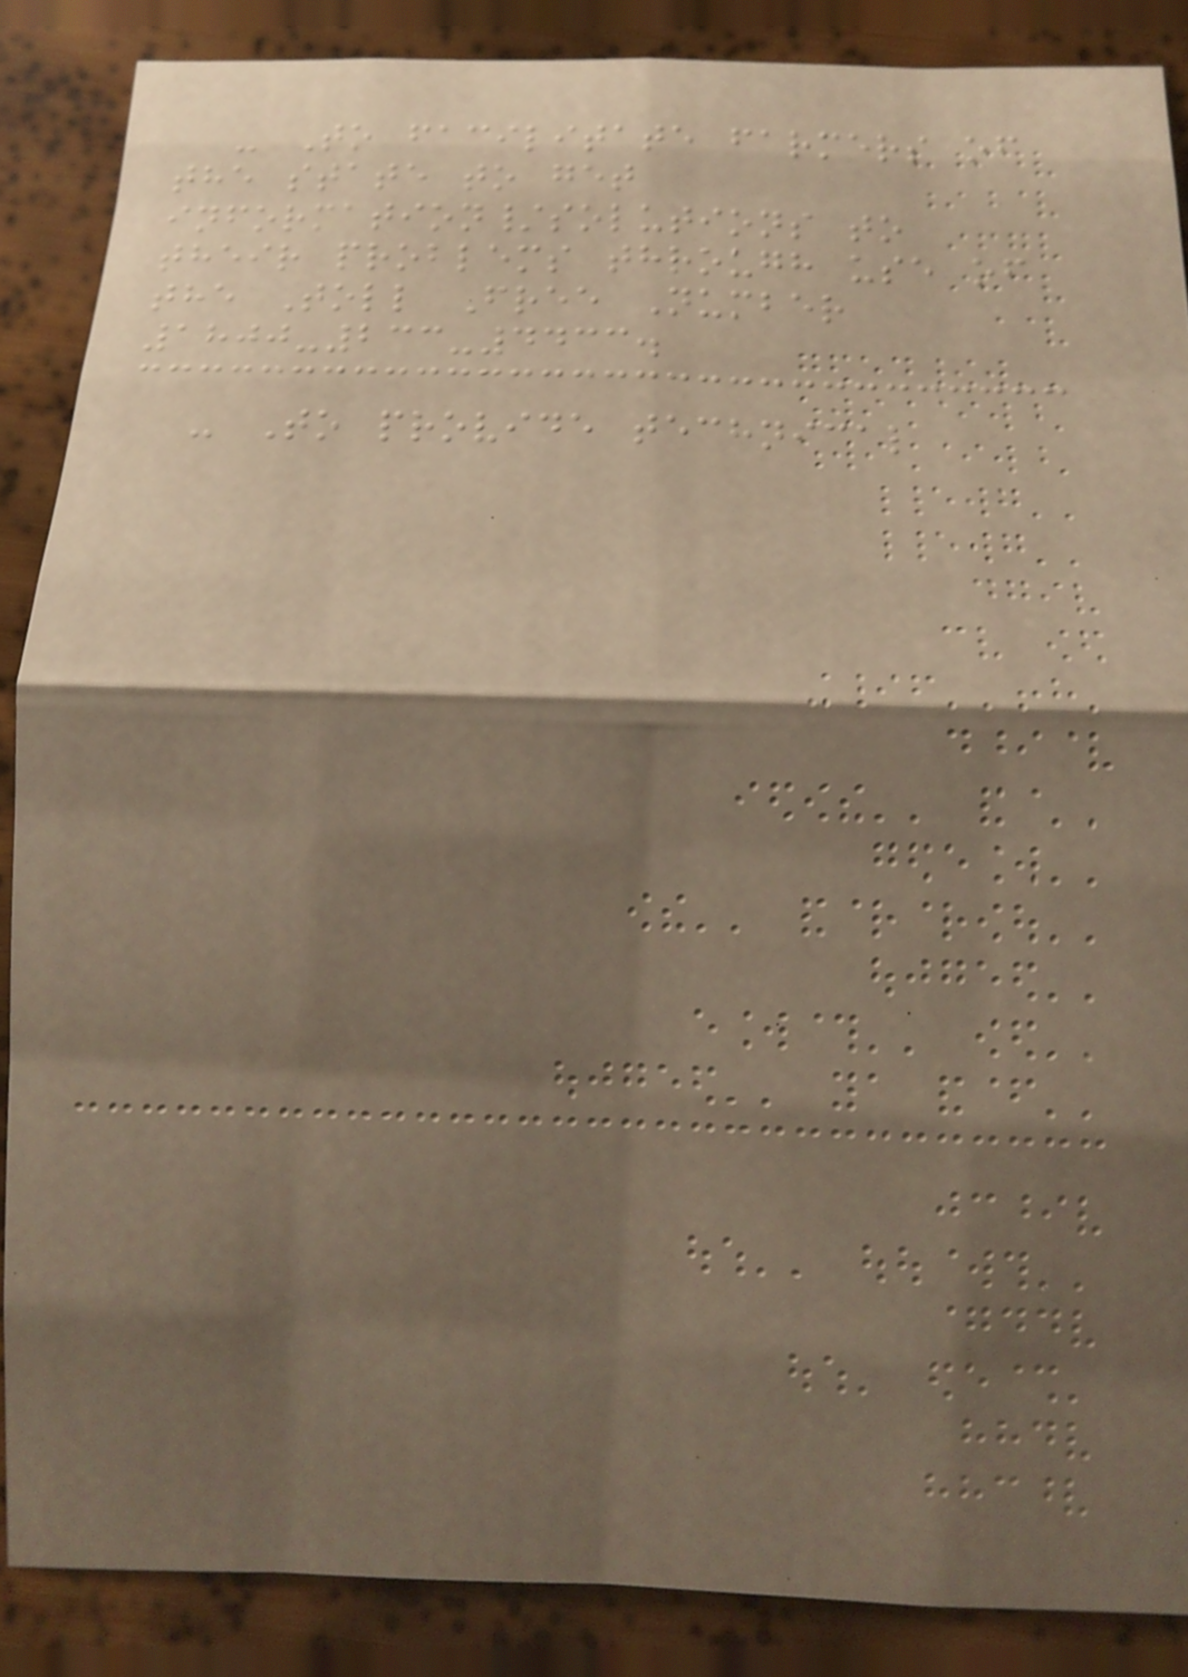- To facilitate farmers of
the state to get
information/solutions to
their problems through use of
the Toll Free Number
1800-233-4433.
- To provide technical
